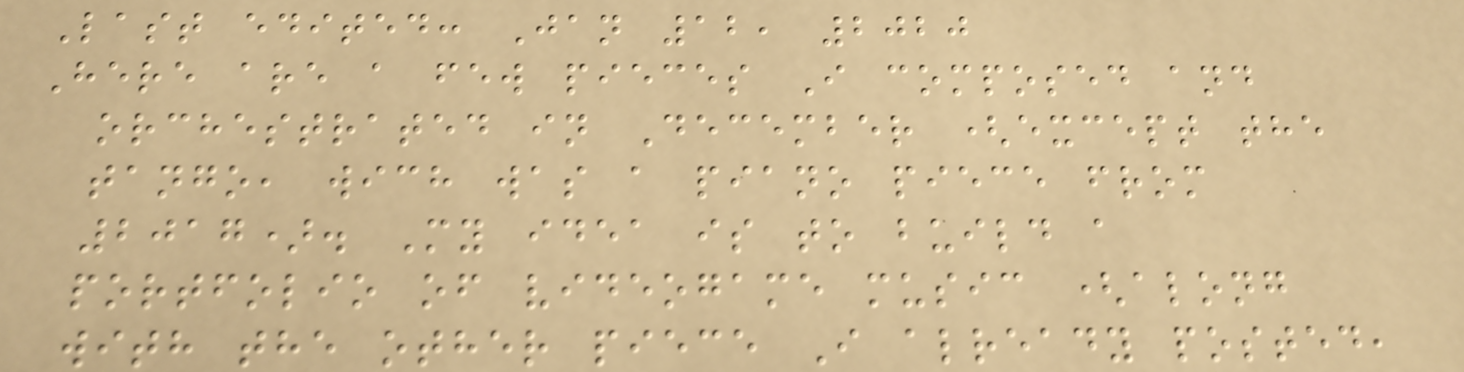Last edited: Jan 12, 2020
Here are a few pieces I composed and
orchestrated in December (except the
tango, wich was a piano piece from
2017). My idea is to build a
portfolio of videogame music (along
with the other piece I already posted,
